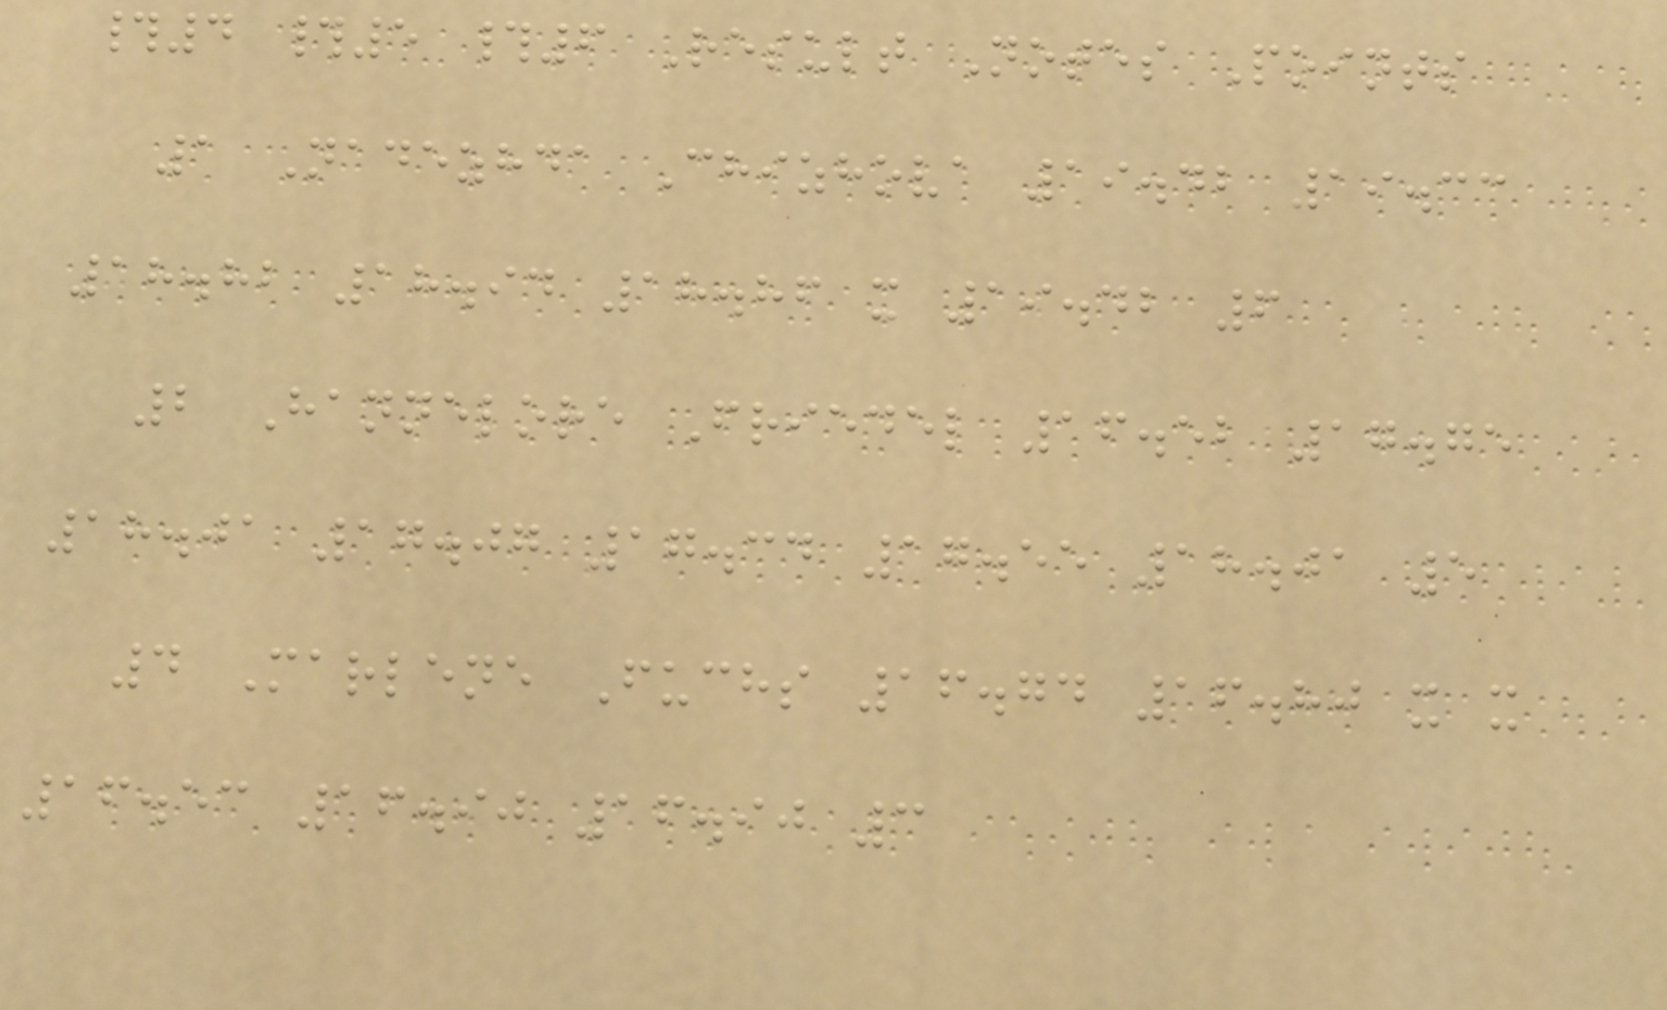#4 #5 #6 Result Notes Points
1 Nadezhda Chizhova 19.42 19.33
18.82 18.94 18.86 x 19.42 6
2 Hannelore Friedel 16.52 17.75
18.01 17.07 17.34 17.55 18.01 5
4 Marlene Fuchs 16.74 16.80 x x
16.53 16.90 16.90 3
